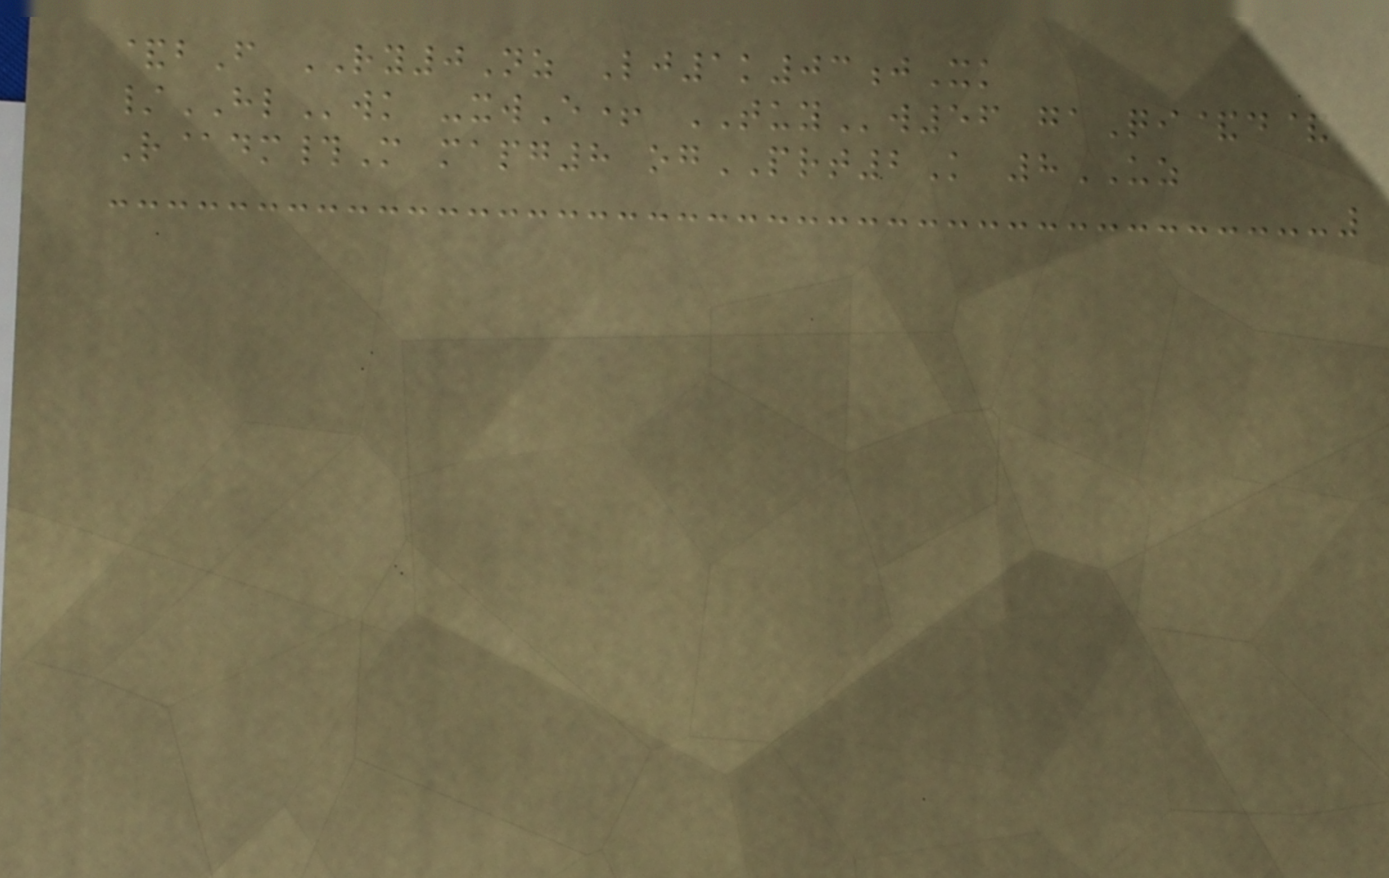&bF RY0Nz Lj1k03jXk
/HLwk -xwE+ TUYw56 gaQi&d&
R@dm#M mapg8 ogPRT2K 8UZ
